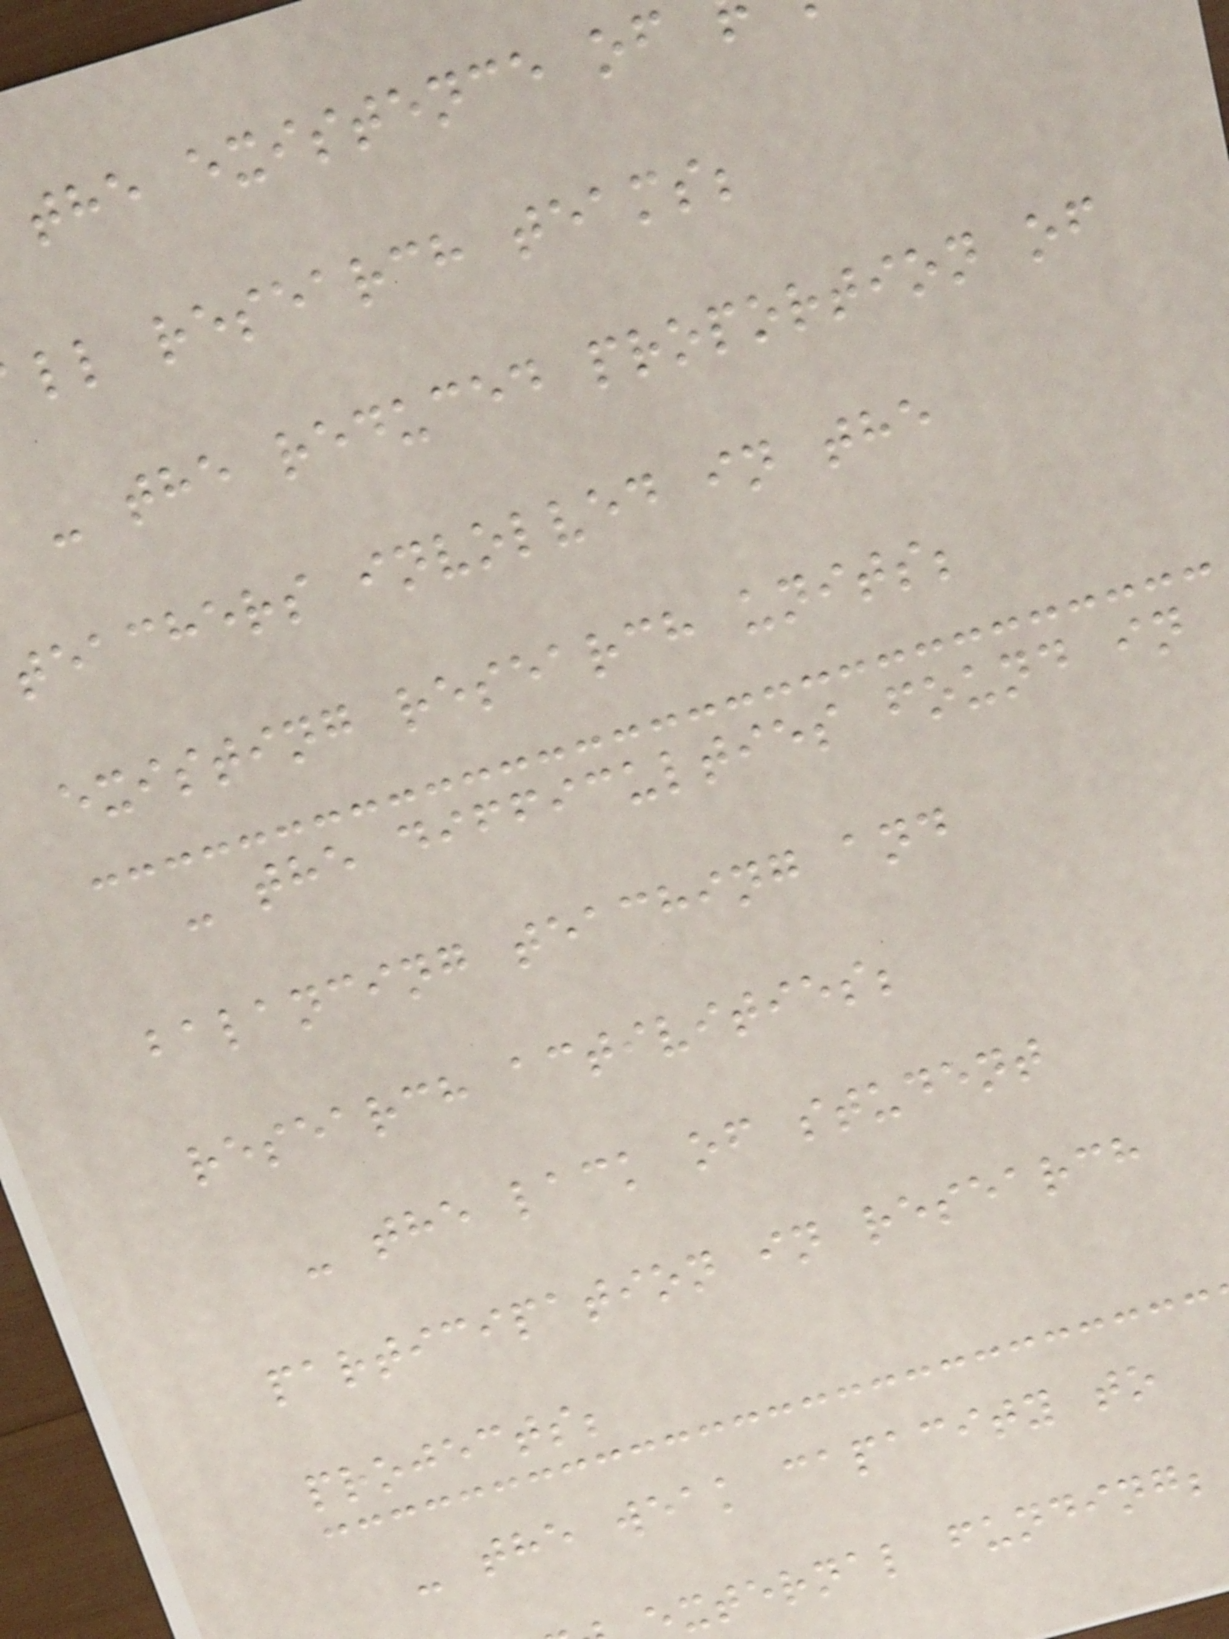the existence of
ll research teams;
- the reduced proportion of
teachers involved in the
existing research units;
- the difficulties found in
balancing teaching and
research activities;
- the lack of student
participation in research
projects;
- the weak capacity to
xternal funding;
